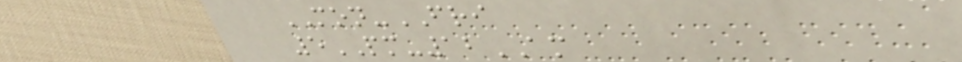MON-FRI
5PM-12AM
